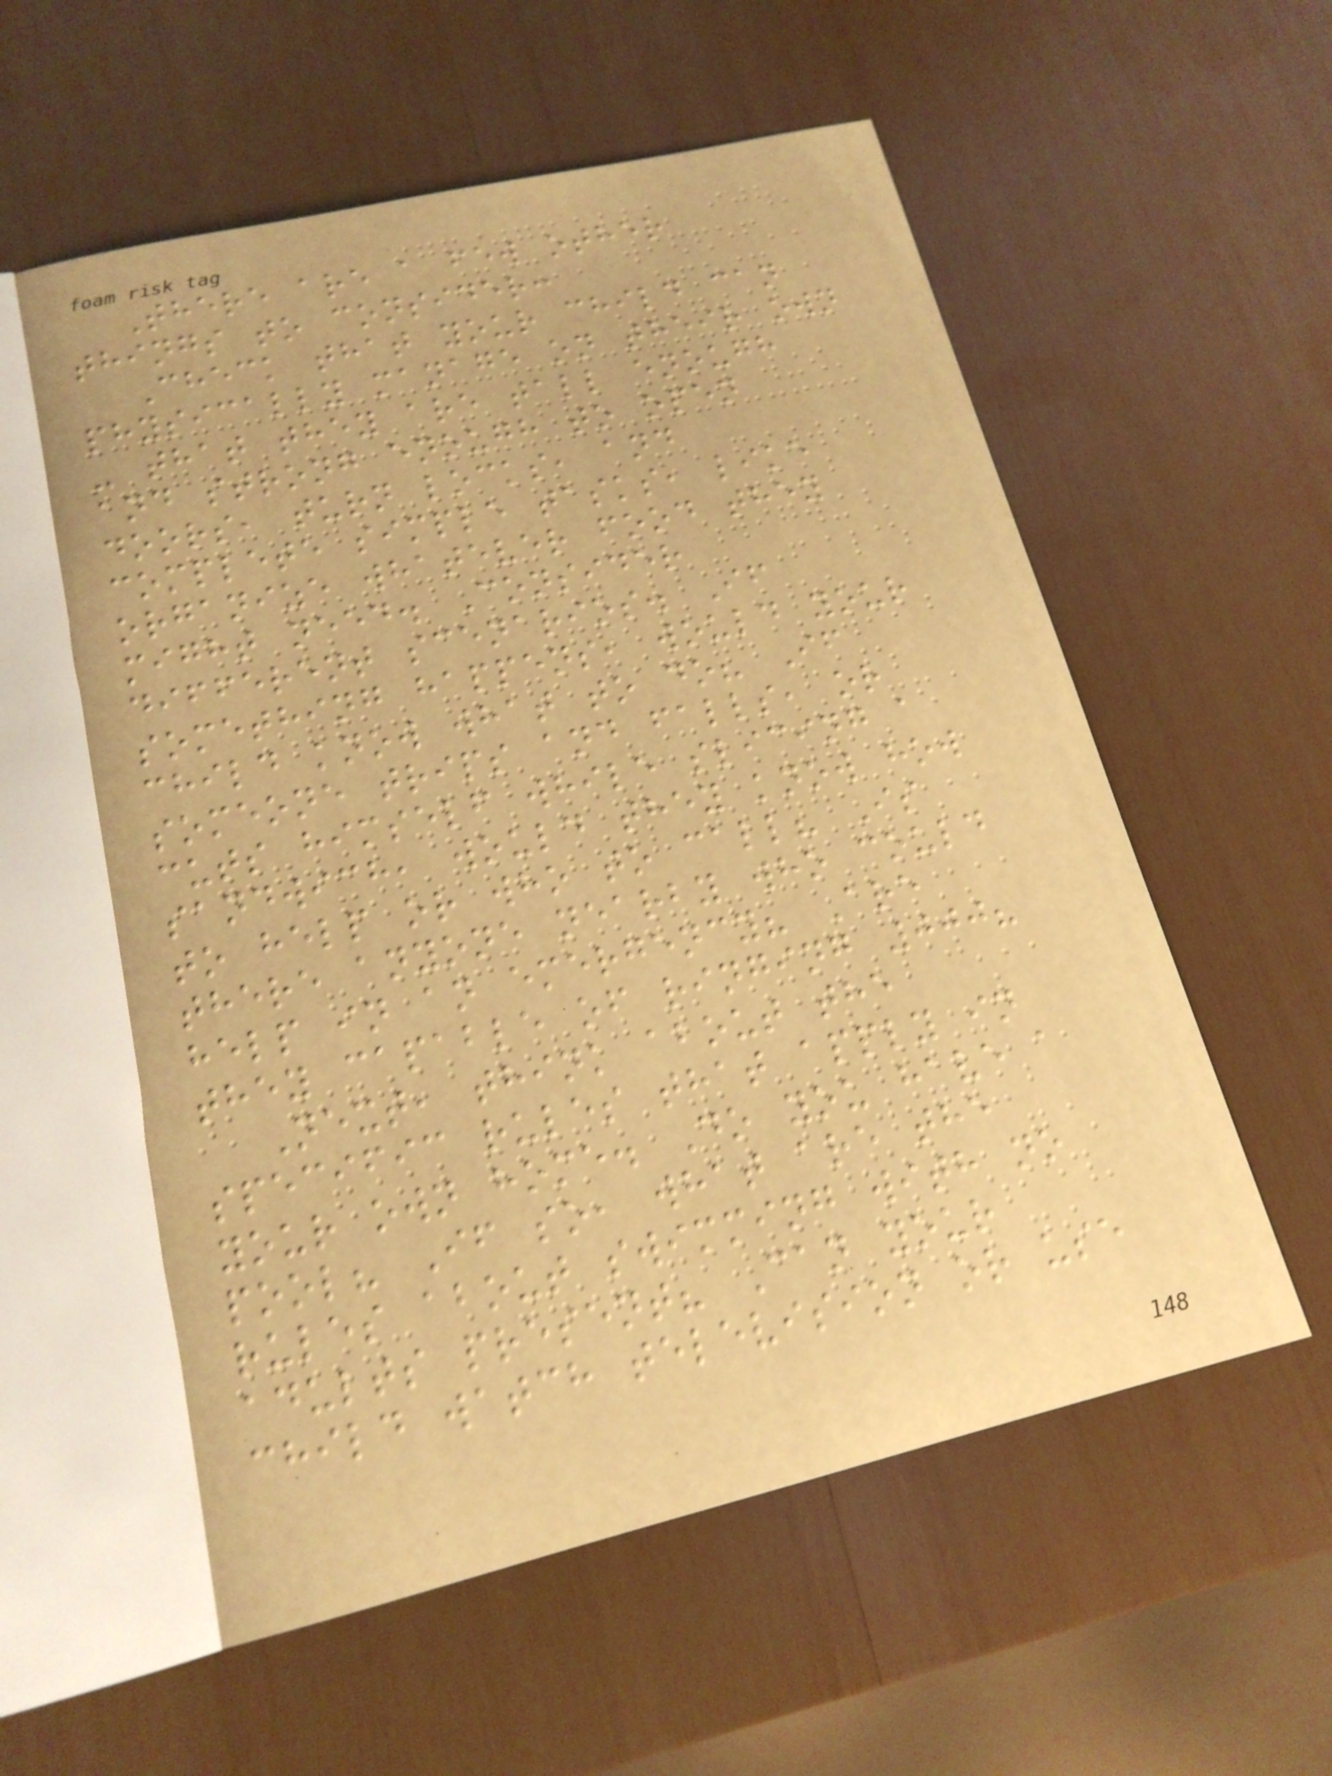There are a few other
things to consider:
Check that your child can
physically manage on their own
- that they are tall enough
and strong enough to open
doors, turn locks, and
complete simple tasks, like
organize whatever food they
might need. Consider
different scenarios. If
something happens, would your
child know what to do? If
someone trips and falls, or
cuts himself while slicing a
sandwich, would they know how
to help or who to call? Is
there anyone nearby who could
help in an emergency? Are
they capable of ringing 000?
Next, think about the
specific rules that apply in
your own home. Do you have a
pool? If so, what are the
rules about swimming with no
adults present? Can your
child watch television or use
